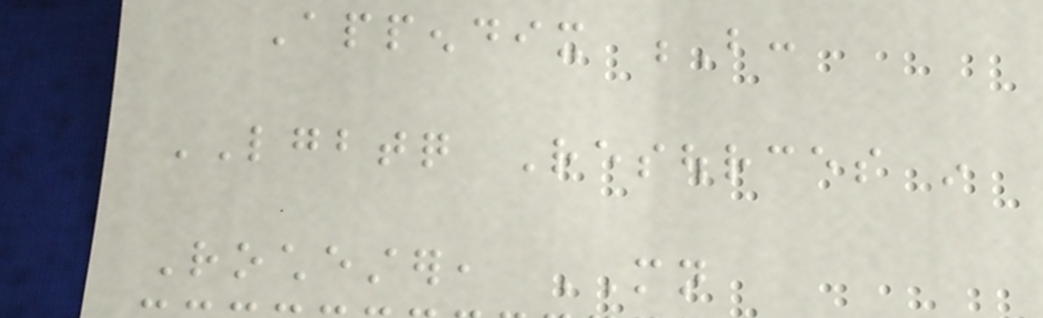Appendix B:
LGBTQ Resources in
Rochester, MN
